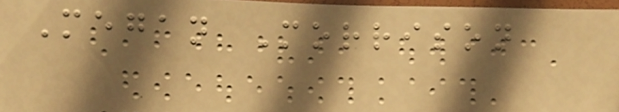Megan Morrison
